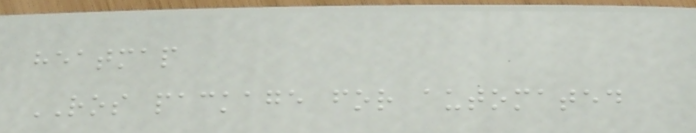heatmap
ROS package for automated
